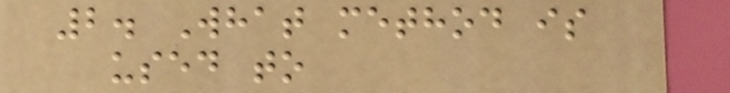2. What method is
used to
